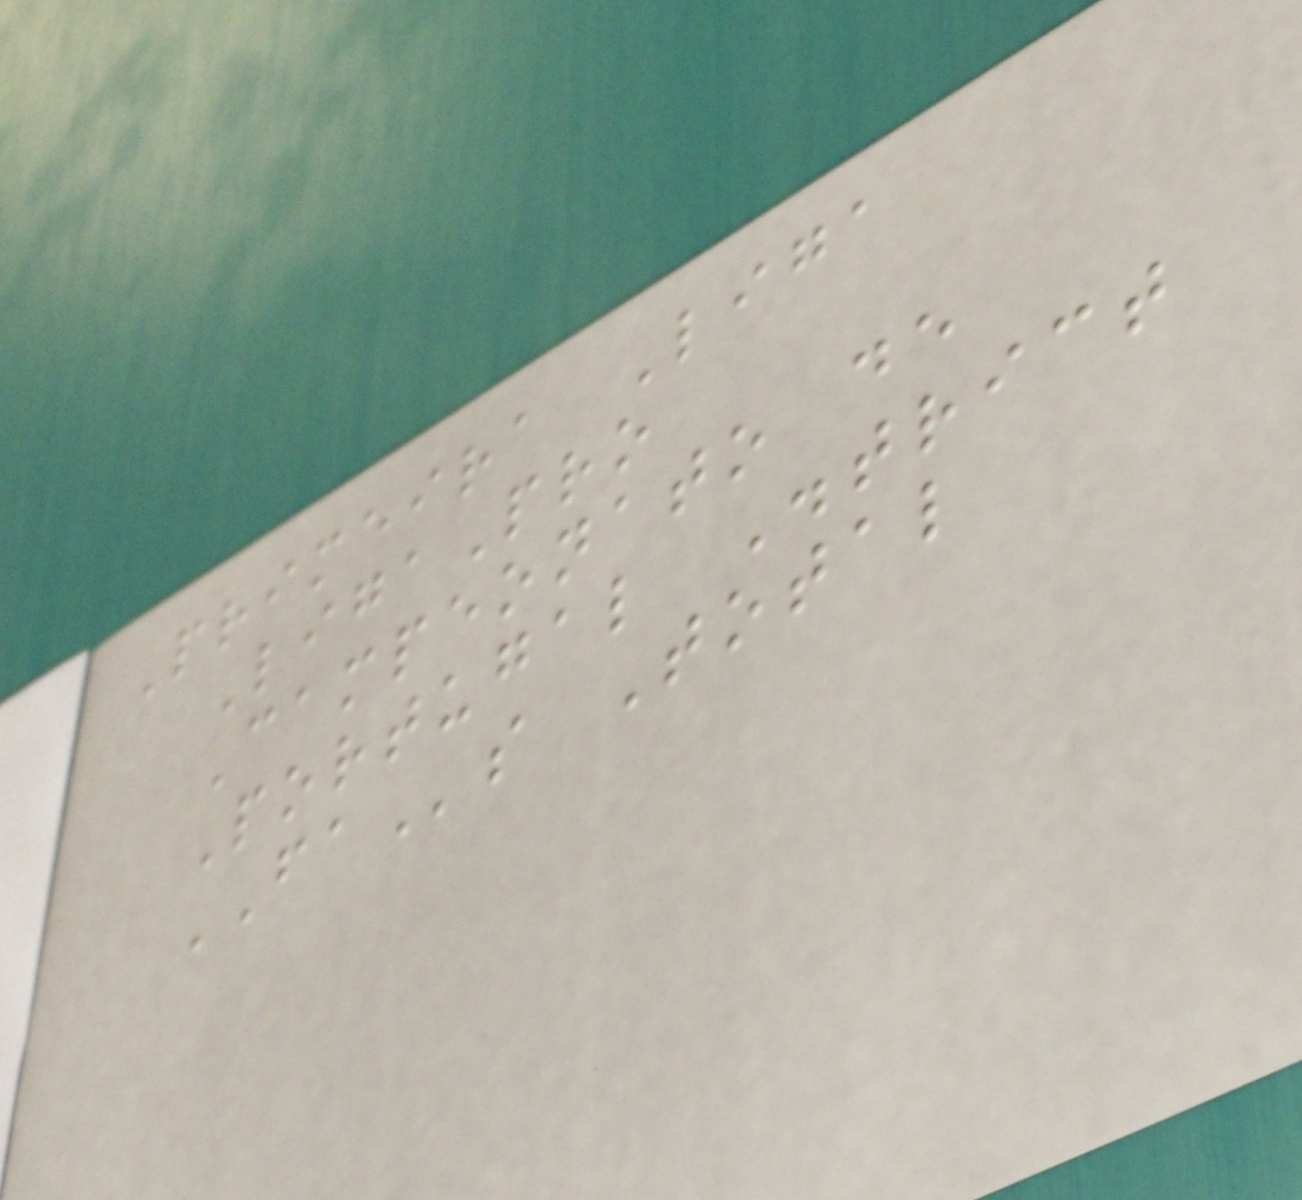Primeira Liga
LigaPro
Campeonato de
Portugal District
FAs Total
